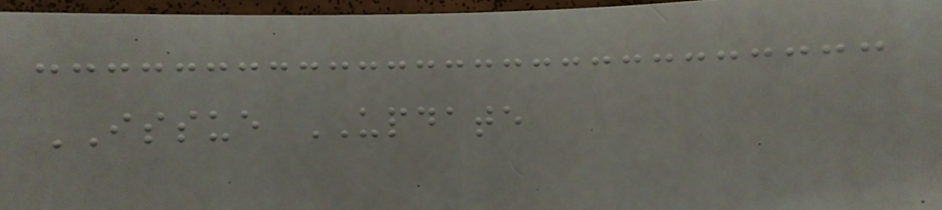ISSUE UPDATE
